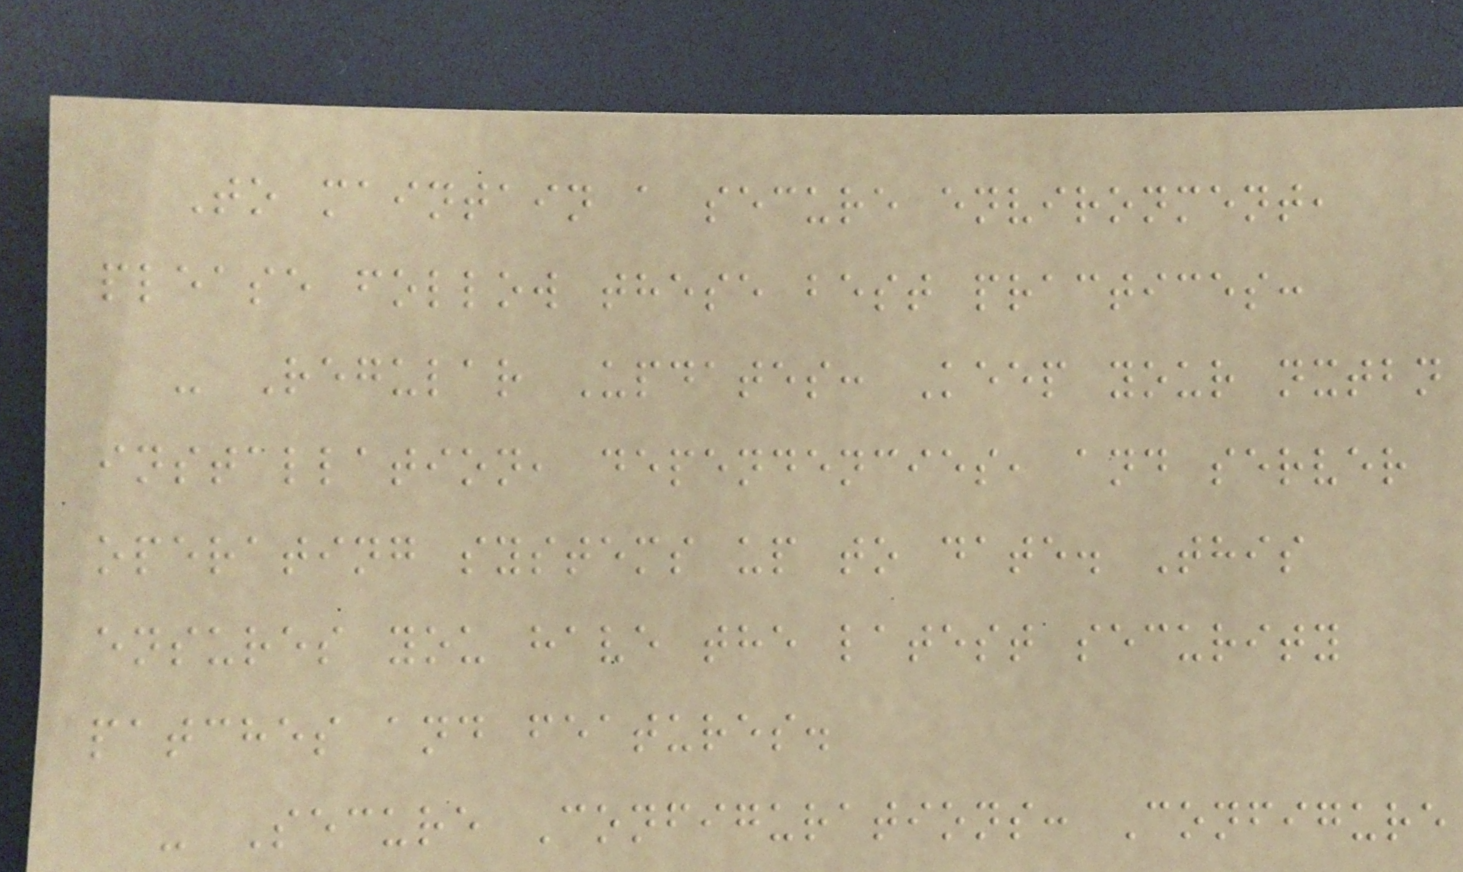To maintain a secure environment,
please follow these best practices:
- Regular Updates: Keep your nxtbn
installation, dependencies, and server
operating systems up to date. This
ensures you have the latest security
patches and features.
- Secure Configurations: Configure
